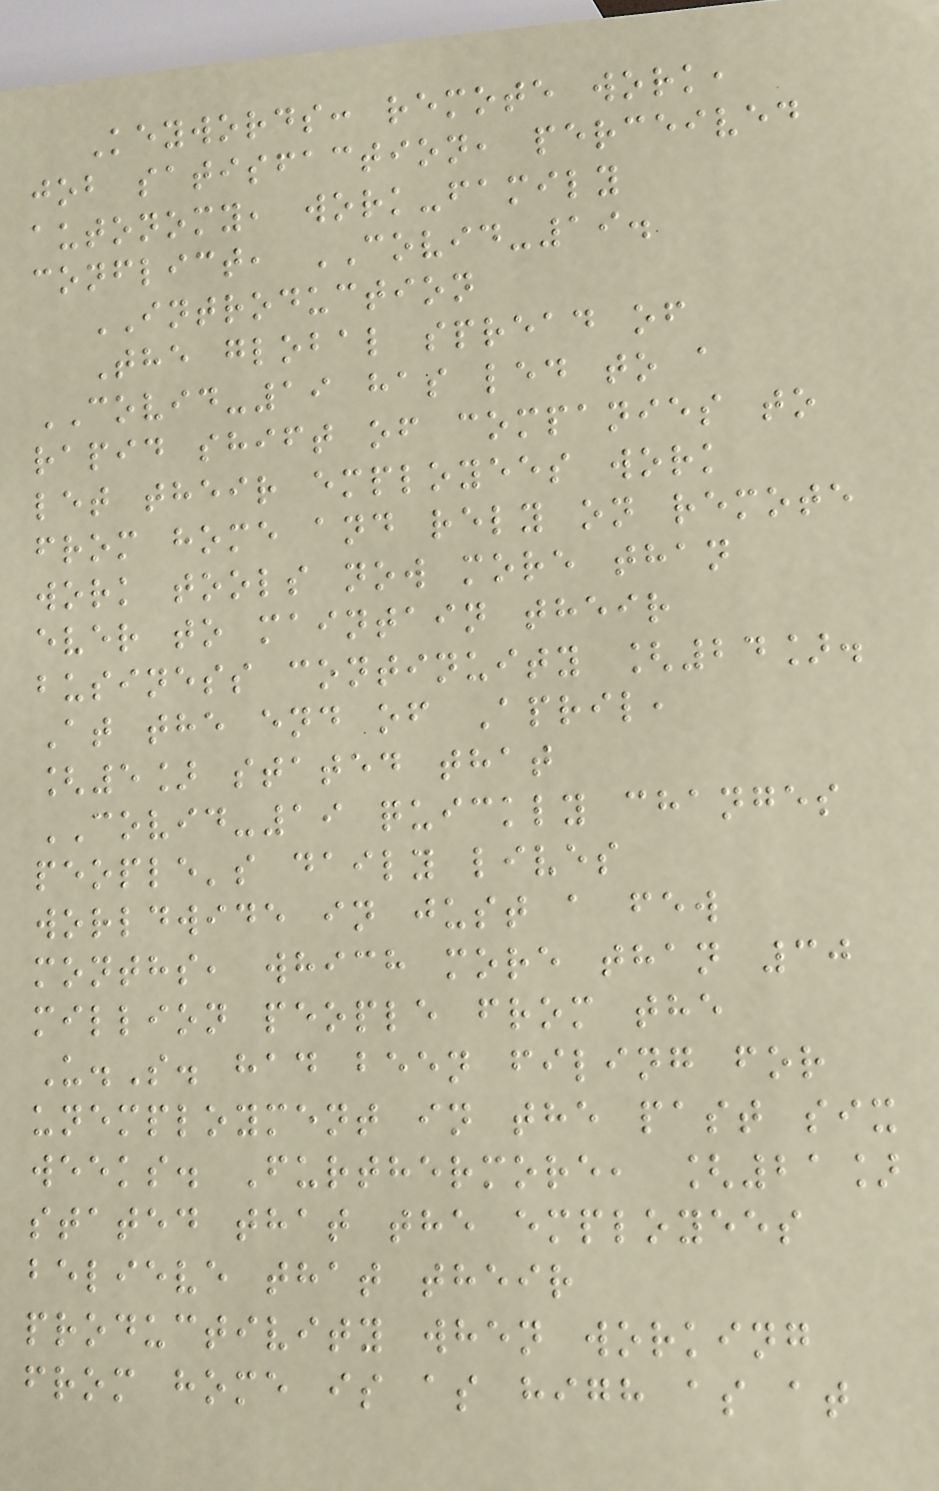Keywords: remote work,
job satisfaction, perceived
autonomy, work-family
conflict, COVID-19.
INTRODUCTION
The global spread of
COVID-19 has led to a
rapid shift of companies to
let their employees work
from home and rely on remote
work tools now more than
ever to maintain their
business continuity [24].
At the end of April,
[5] stated that
COVID-19 quickly changes
people's daily lives
worldwide in just a few
months, which more than 30
million people from the
U.S. had been filing for
unemployment in the past six
weeks. Furthermore, [21]
stated that the employees
believe that their
productivity when working
from home is as high as at
